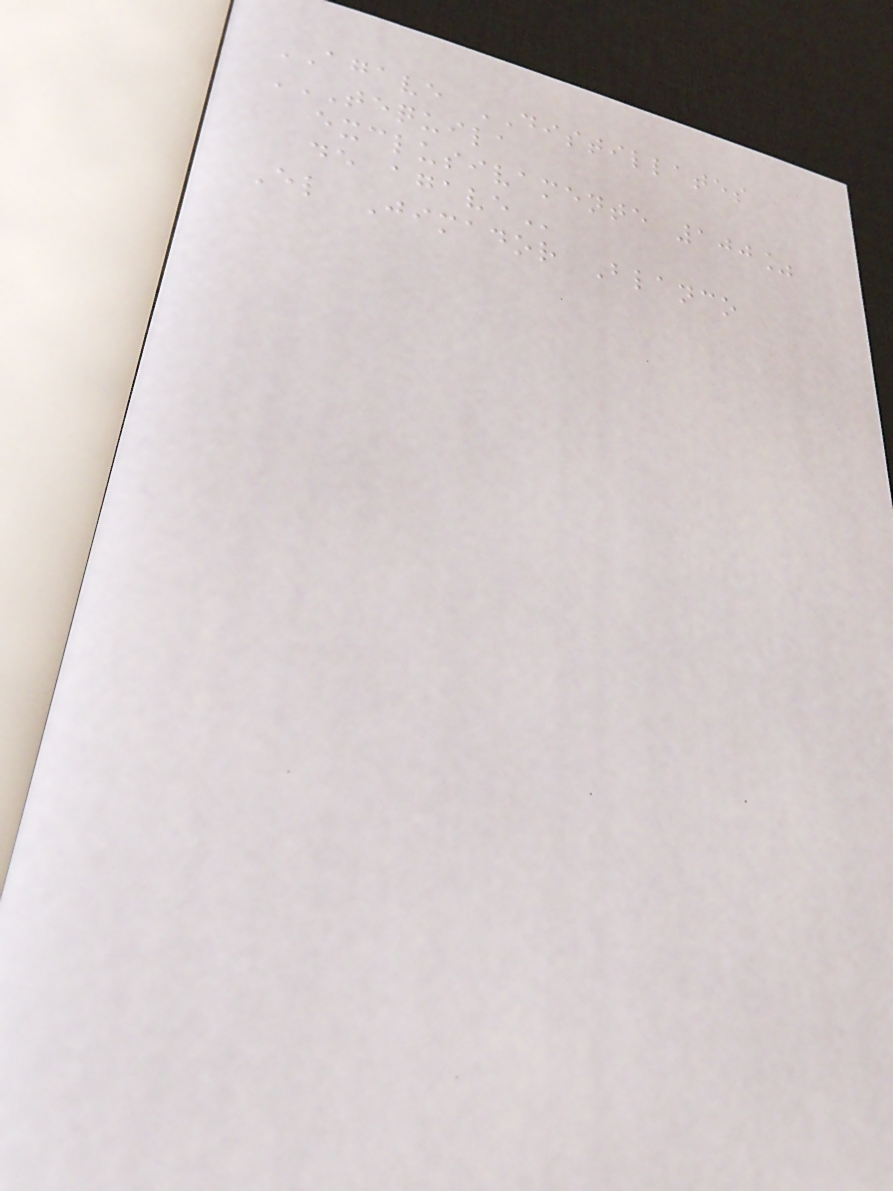AGAVE DISTILLATES
TEQUILA
EXCLUSIVAMENTE 100%
DE AGAVE
El Jimador Blanco
